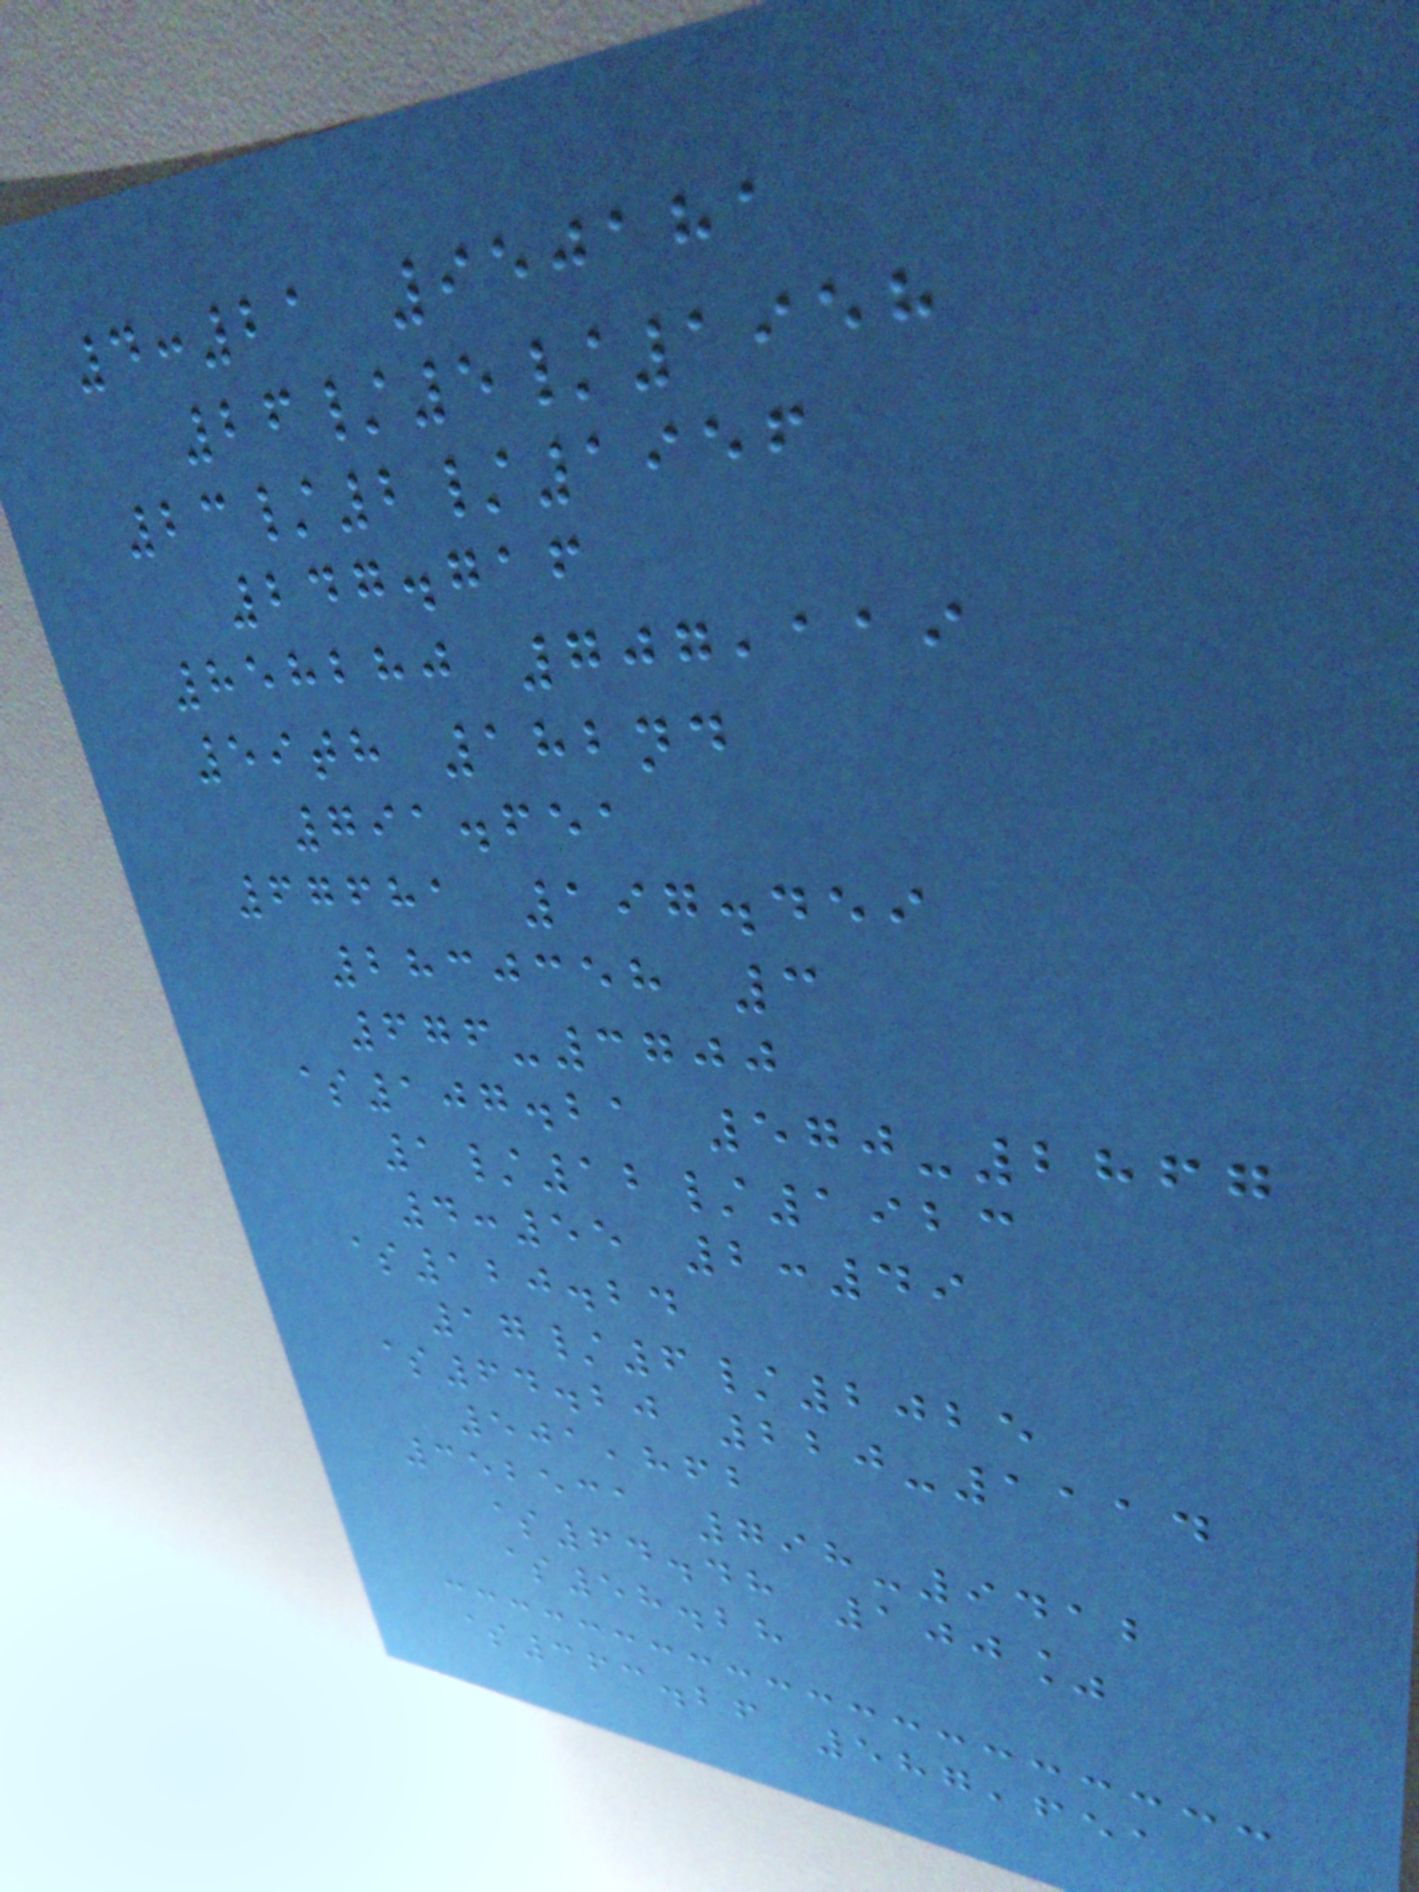4:21 950181
26/5/1958
23/2/1956
247.716
858280 707,119
59th 182nd
791.651
67681 197.459
2830358 3
676-3700
$107.21 570-2867
1/12/1923
4:55 2:49
$120.24
17/6/2025
$64.20 220-1114
501,862
352531 798-9412
$64.48 100%
$58.28
$363.26 587,651
